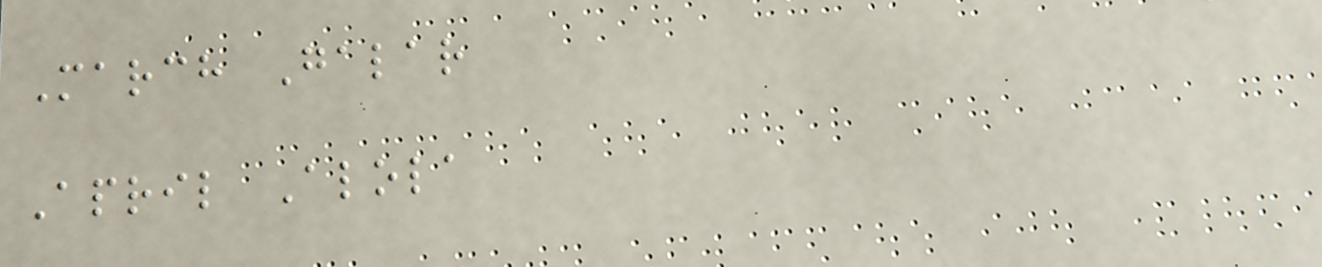March Galar
April Alola
